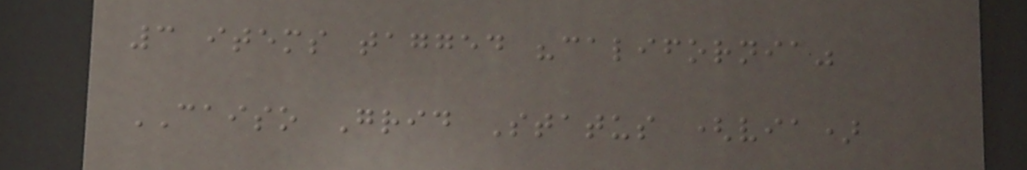3 items tagged "california"
CAISO Grid Status (via)
